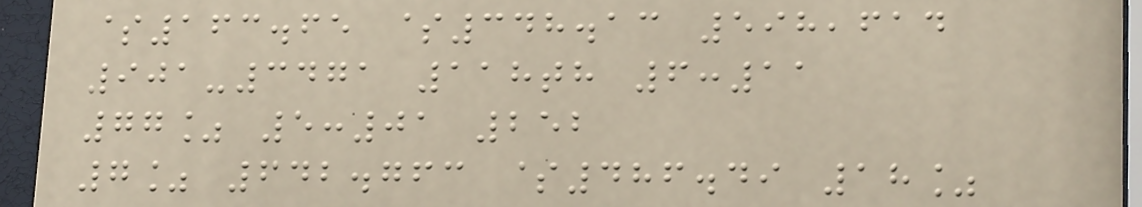$163.65 $348.13 598,614
901-3471 118th 6:11
77% 5:01 252
7% 642.763 $486.49 18%
